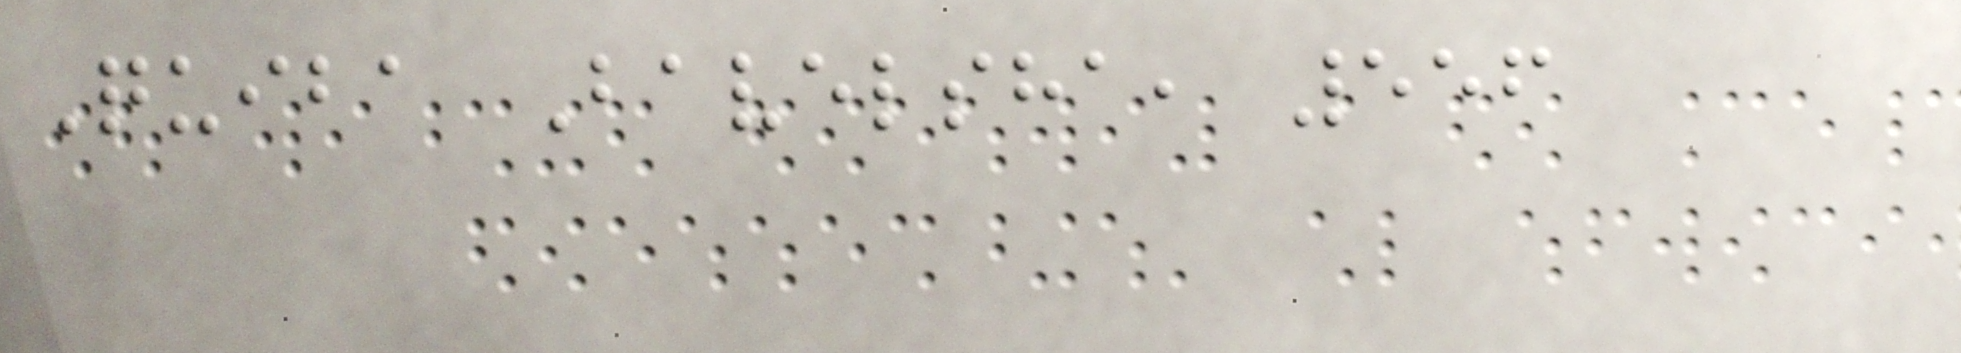Quiba Bavelsha, 556
